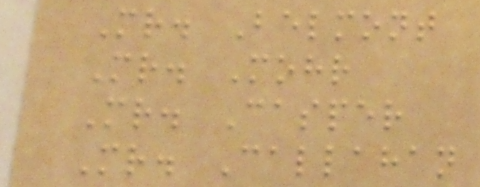Mr. Belmont
Mr. Mohr
Mr. Casper
Mr. Callahan
